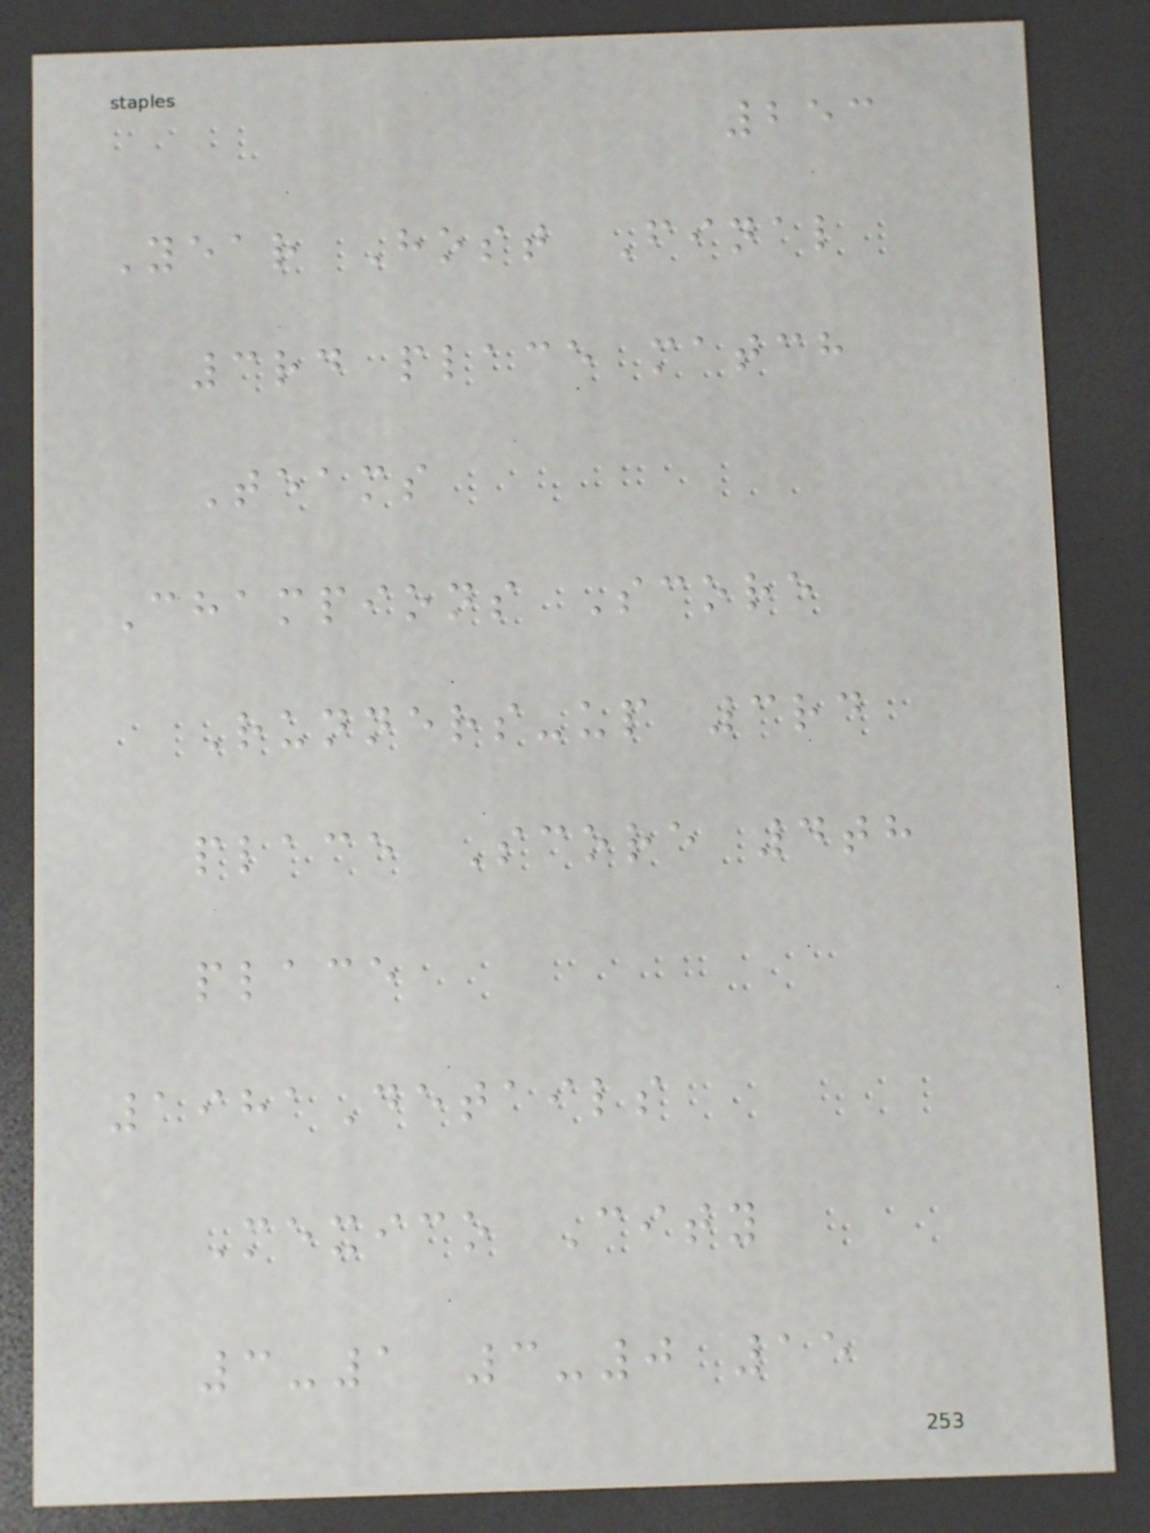253
Year Host Final
3rd place match
Teams
Champions Score
Runners-up 3rd
place Score 4th
place
1981Details
Mexico City
3-1 3-0 15
